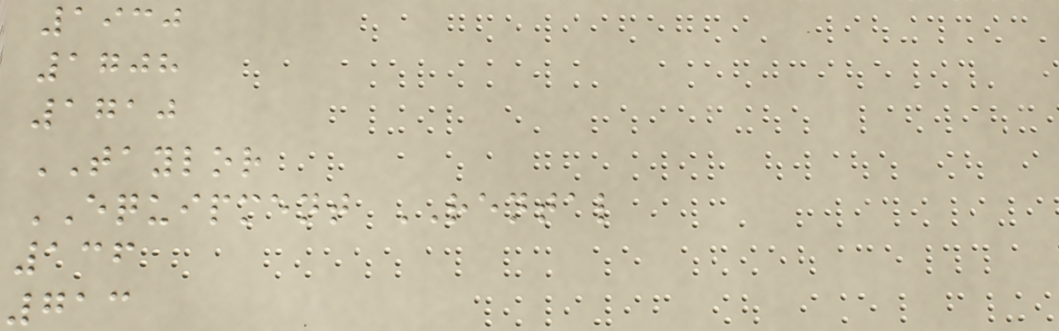1930
1708
1710
TAYLOR
EQUIPMENT RENTAL
136
713
